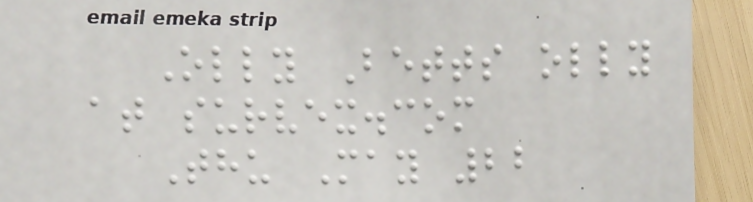Olly Betts olly
at survex.com
Thu May 22
